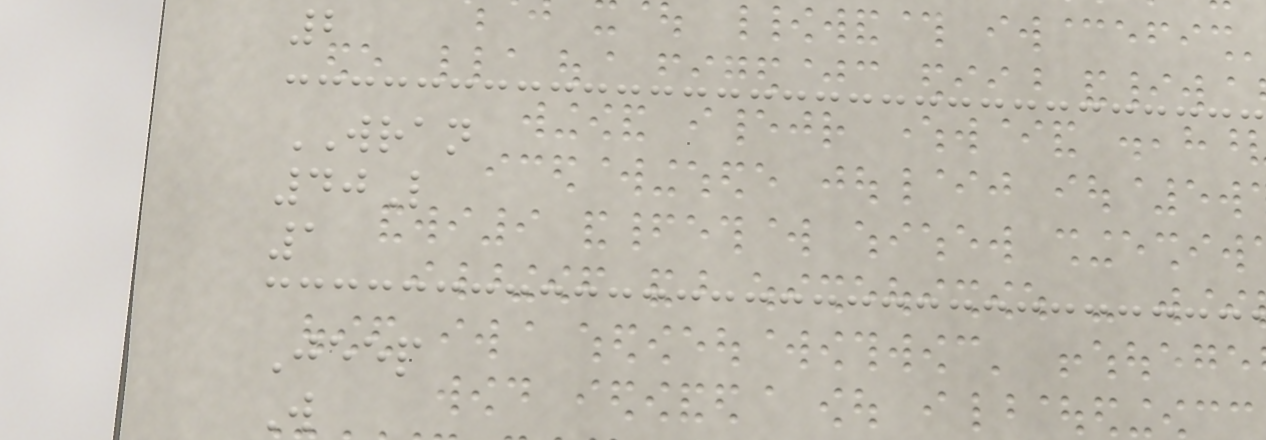2
WRAN
40L
1
Jeep
W
